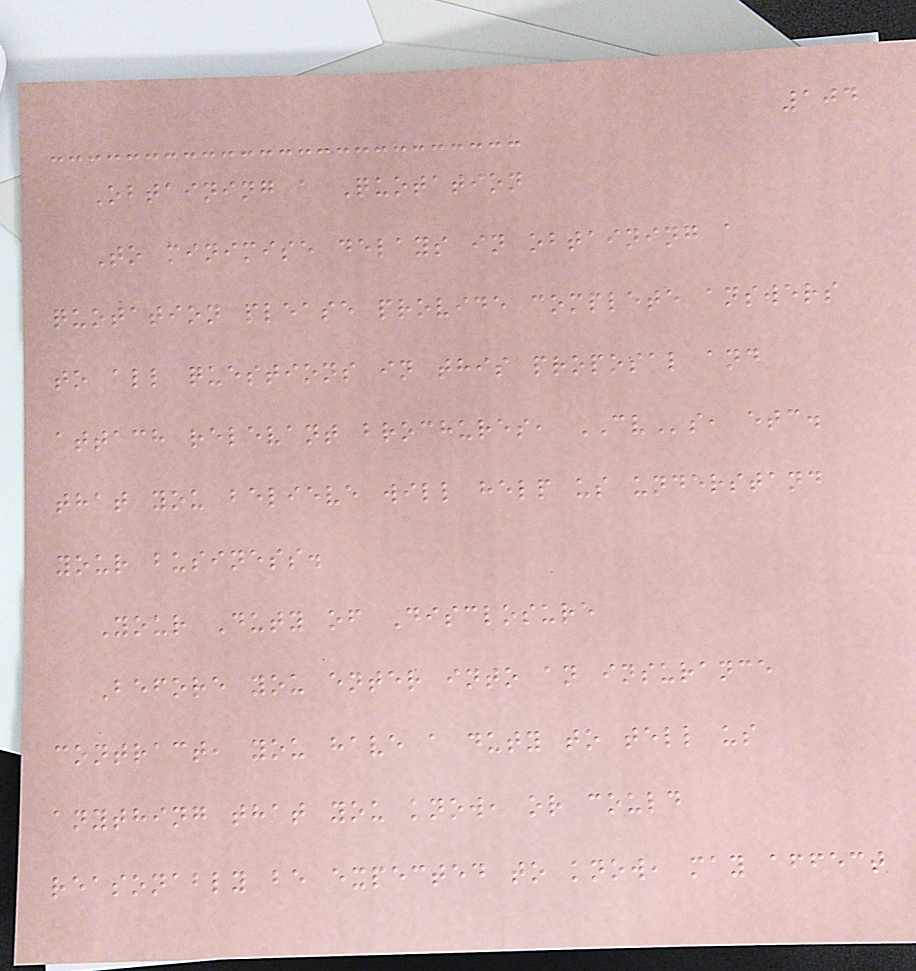104
Obtaining a Quotation
To minimise delays in obtaining a
quotation please provide complete answers
to all questions in this proposal and
attach relevant brochures, CVs, etc.
that you believe will help us understand
your business.
Your Duty of Disclosure
Before you enter into an insurance
contract, you have a duty to tell us
anything that you know, or could
reasonably be expected to know, may affect
